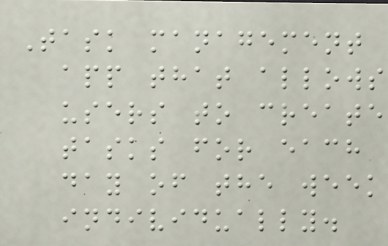Task management
app that allows
users to create
tasks for each
day of the week
individually.
